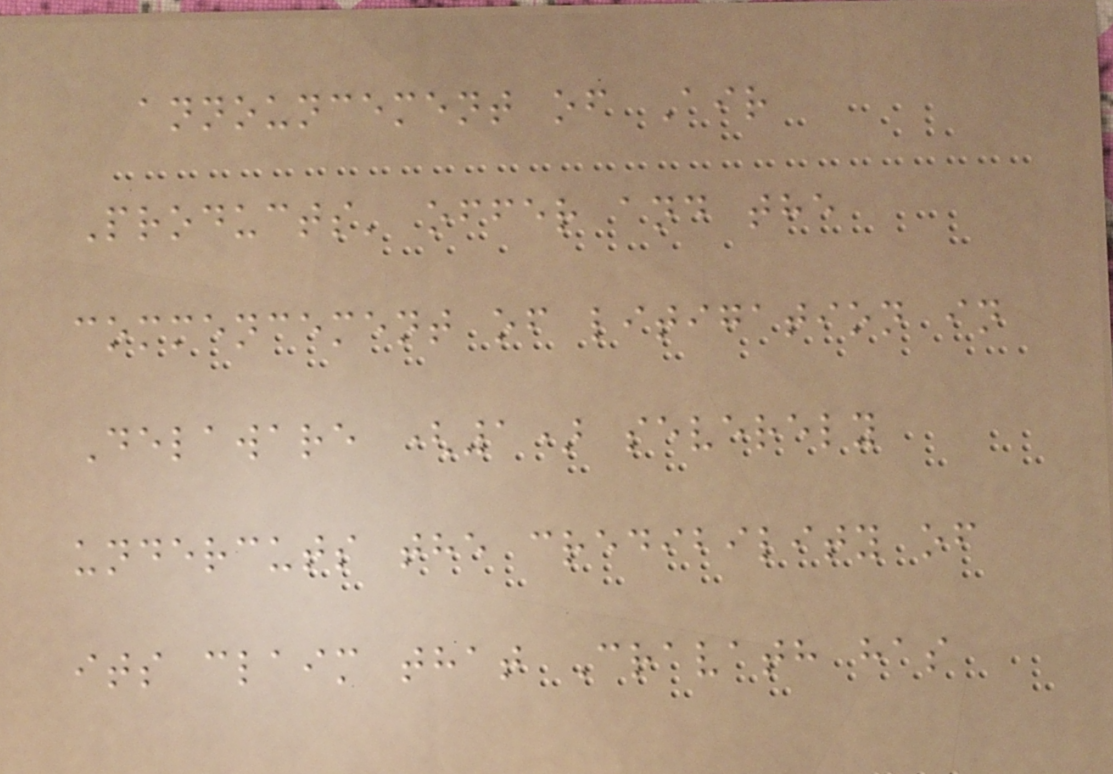announcement of Air
Products' offer and the
commencement of litigation in
Delaware (1) severely
undercuts the credibility of
its claim that Cravath has
